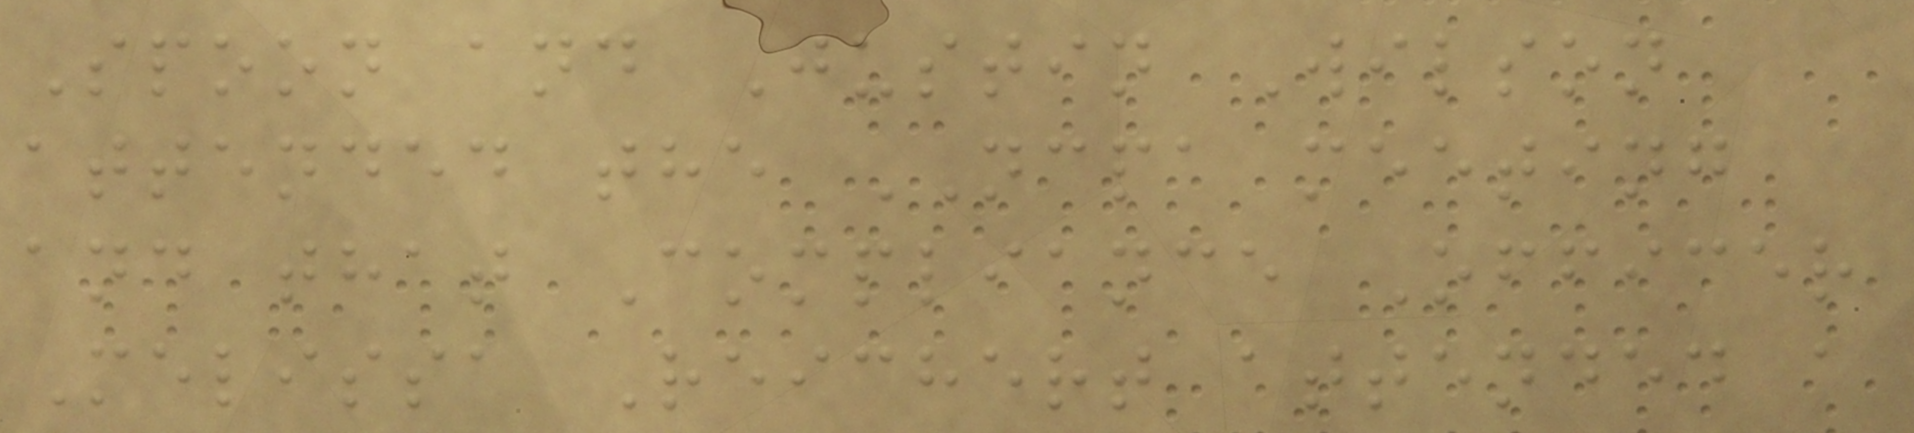Spoon and Justin Wilson
attended the NCPA meeting
and that Compliance Officer
Melissa Reichert attended a
